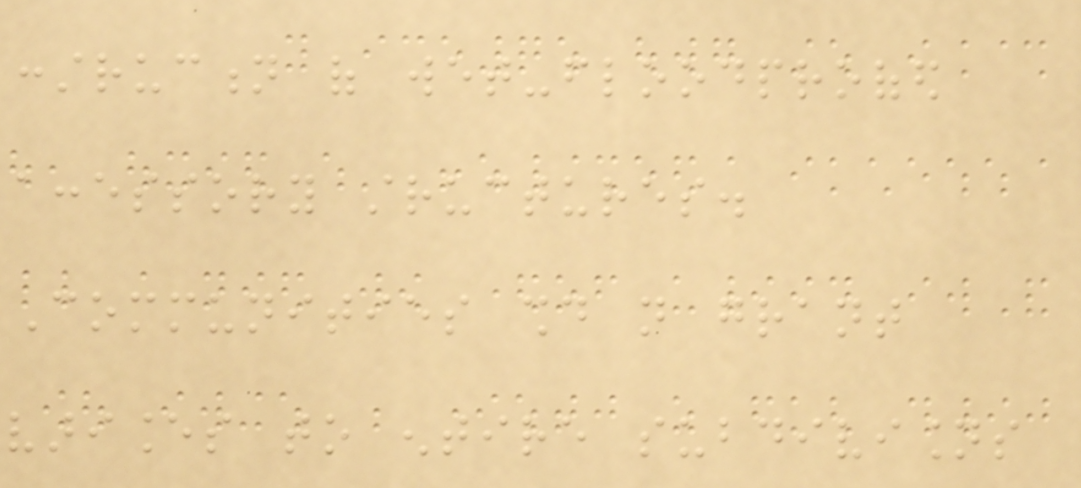construction of wet-floodproofed
accessory structures.
Communities should not grant
variances to entire subdivisions
